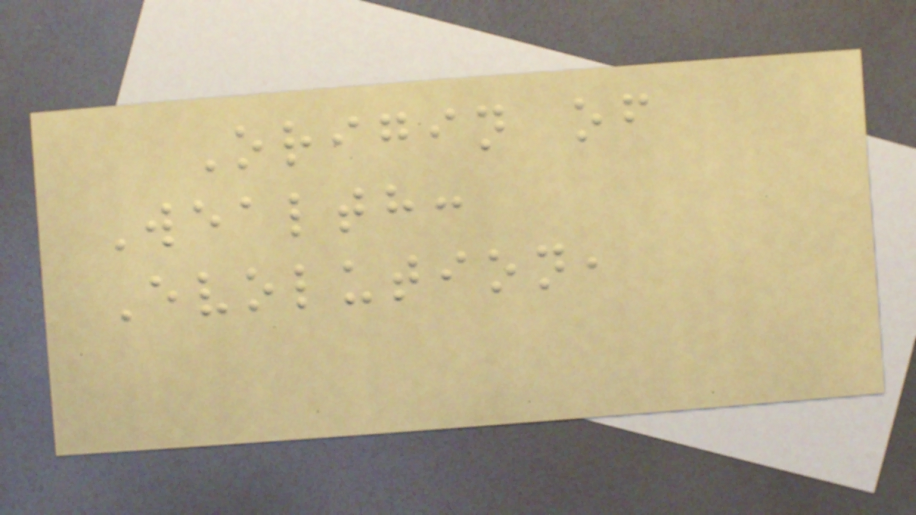Origin of
Wealth:
Evolution,
